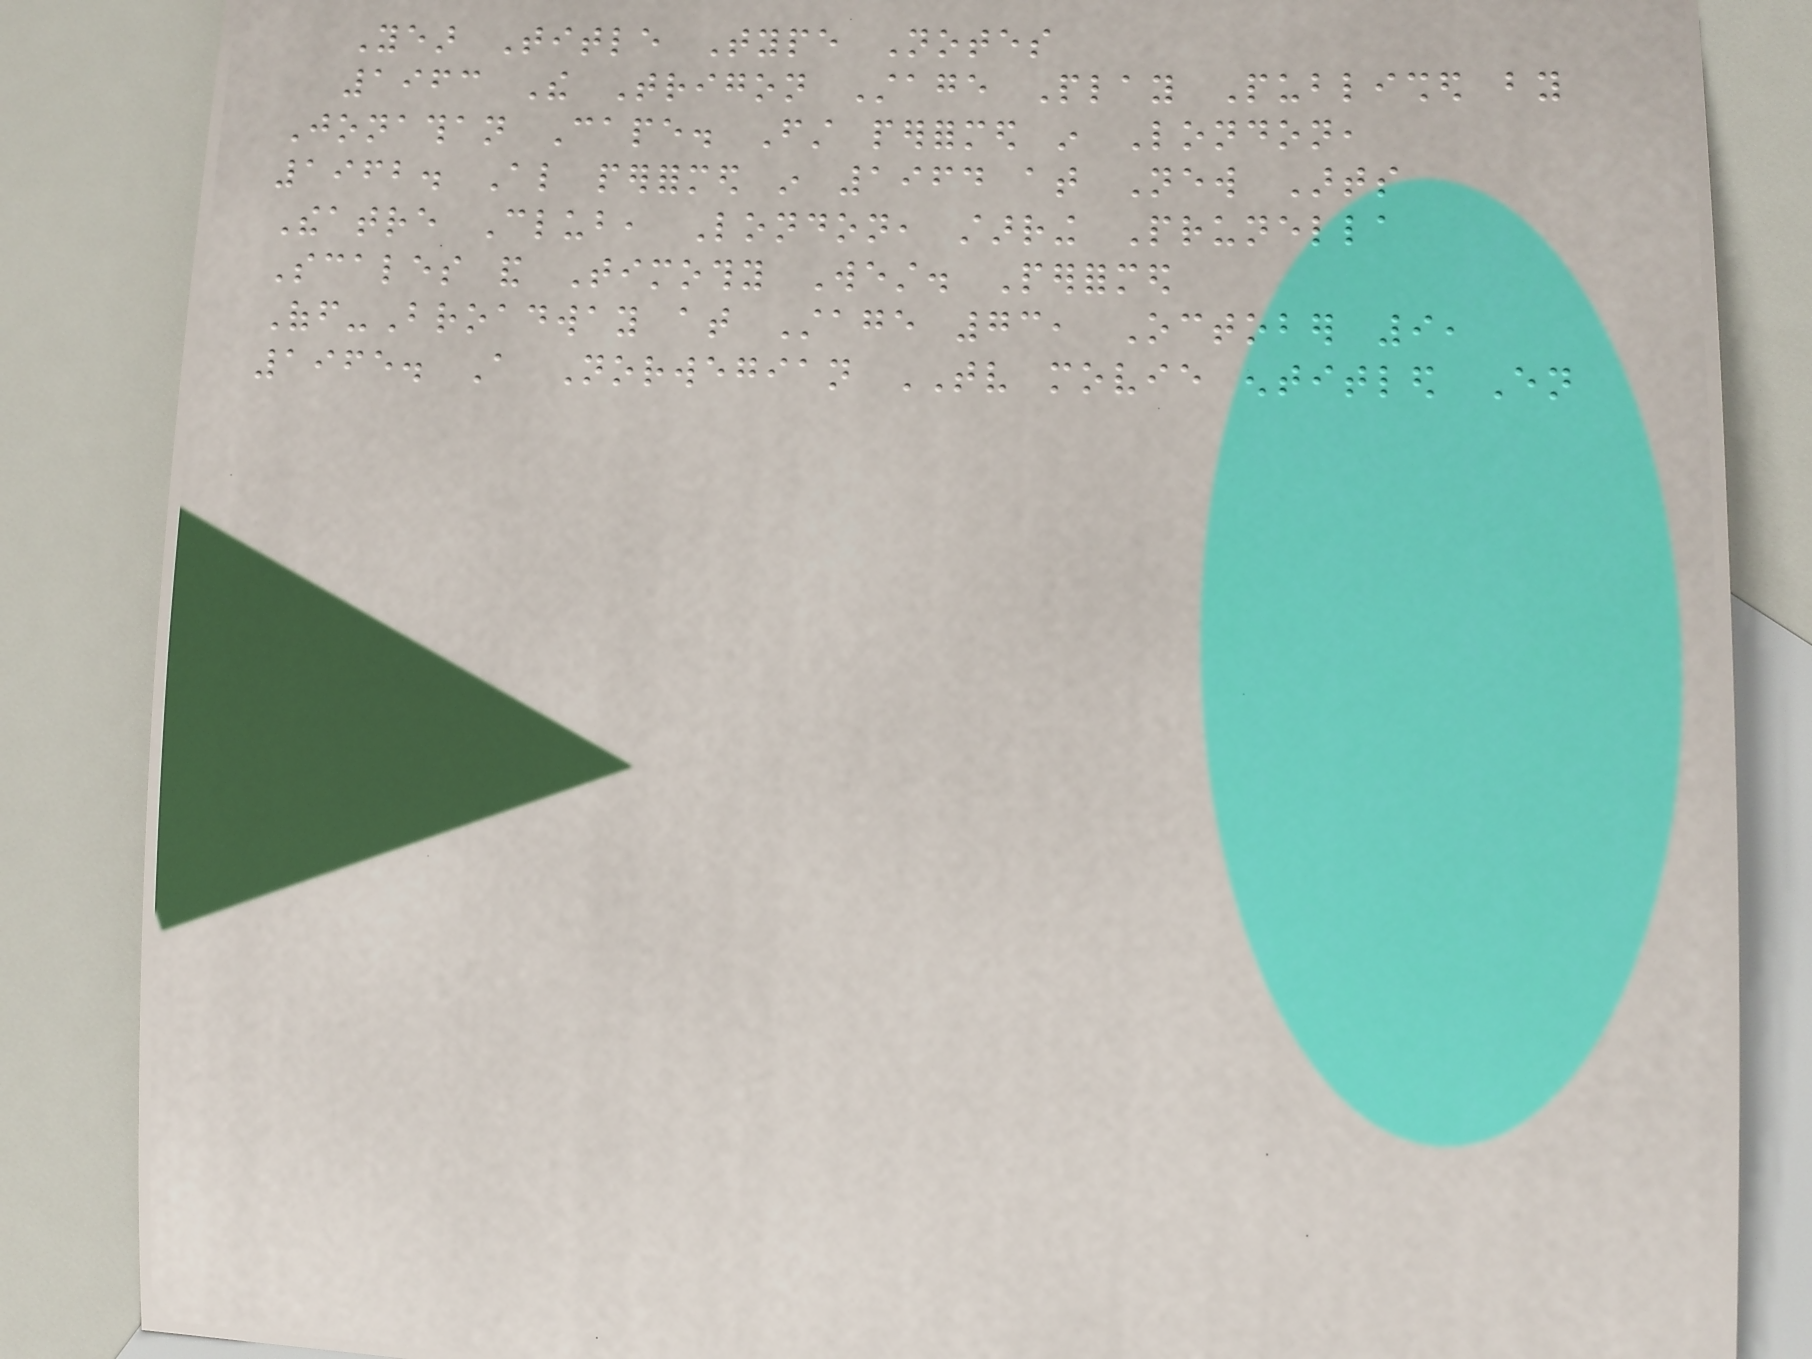Year Title Type Notes
1963 The Trigon Stage Play Published by
Jonathan Cape. First performed in London,
1962. Also performed in 1964 at New Arts
Theatre Club, London, starring Prunella
Scales and Timothy West. Performed
Off-Broadway at Stage 73, October 9,
1965. A Norwegian TV movie entitled En
